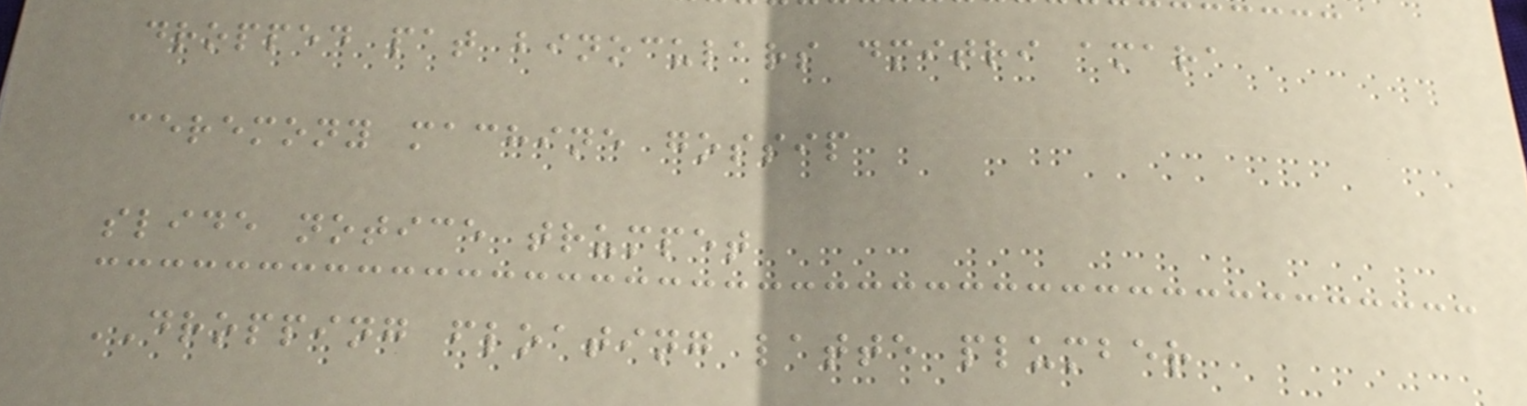dropped pat binoculars dmitri amara
ceremony machine gossip
slide notice trumpet
DROPPING floating latte plumber
